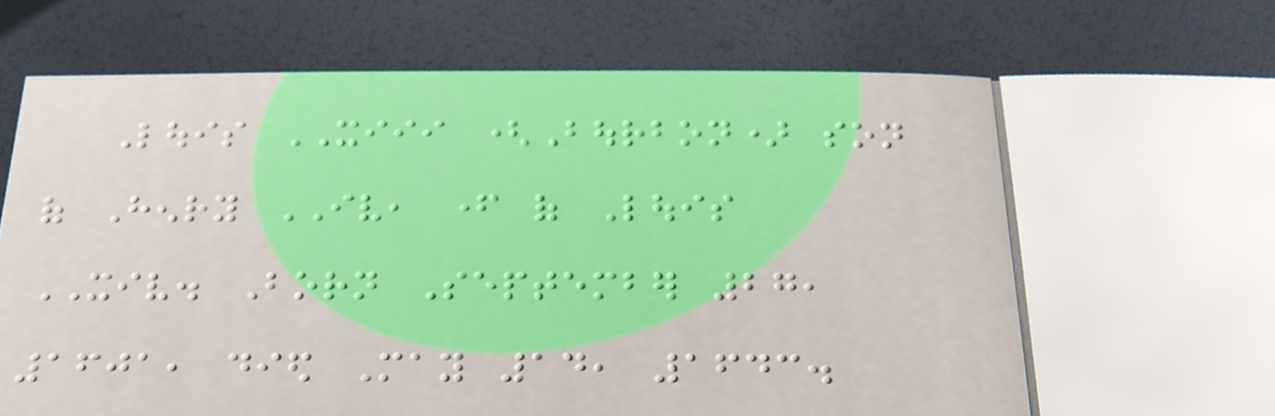Louis XIII (Bourbon) son
of Henry IV, father of Louis
XIV. Born September 27,
1601, died May 14, 1643.
